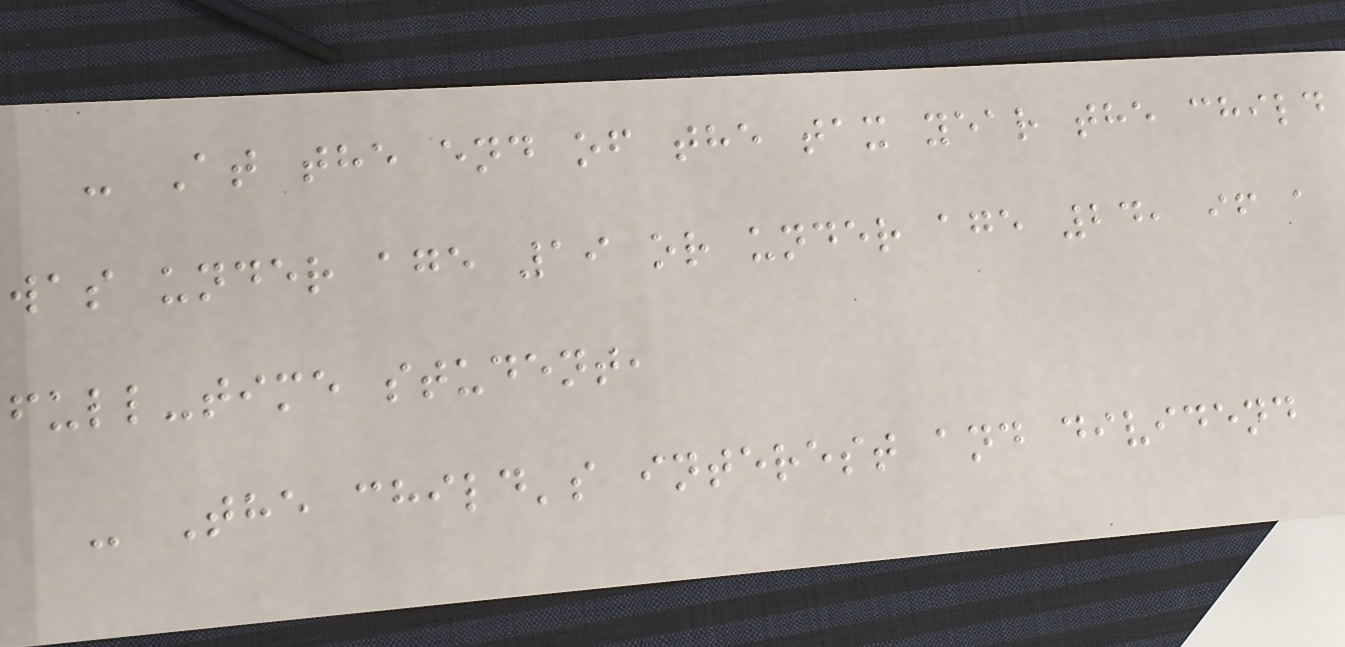- At the end of the tax year the child
was under age 19 or under age 24, if a
full-time student,
- The child's interest and dividend
